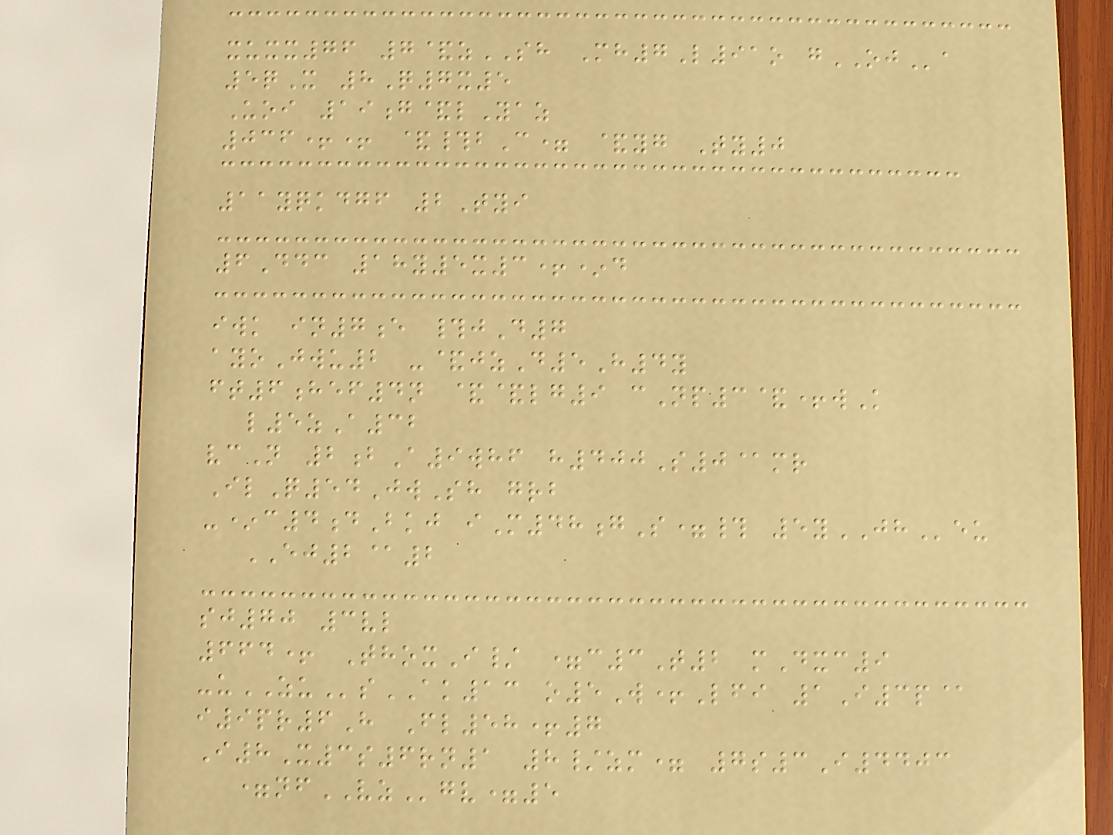xuxx76 7&zSH Mh7L91o gOJa
5qX 8Q7x5
Uoi 19g&lYaz
036++ &#bC= &yg Ty0
11yqkdgf 2Tyi
6Ddc 18y5x3+*d
iwk in7e #jD7
ayoJwu2 -&jzD5H4y
ft6hef4n &&lg9 cNp3&+wK
l5zA32
vcN 2bA9whf h400S0@mr
IlQ54JwSh grb
-*c4dBkj iM48gS=# 5yJHeu
EJ2@2
sj70 3vl
664+ ThoxI/ =c3T2 mDxc9
-uZUsAK13 o5W+Lfi 1I3p@
i9pr6H Fl58+7
I8X3s6rn1 8/zm= 7s3I4403
=nfVZgv=5
